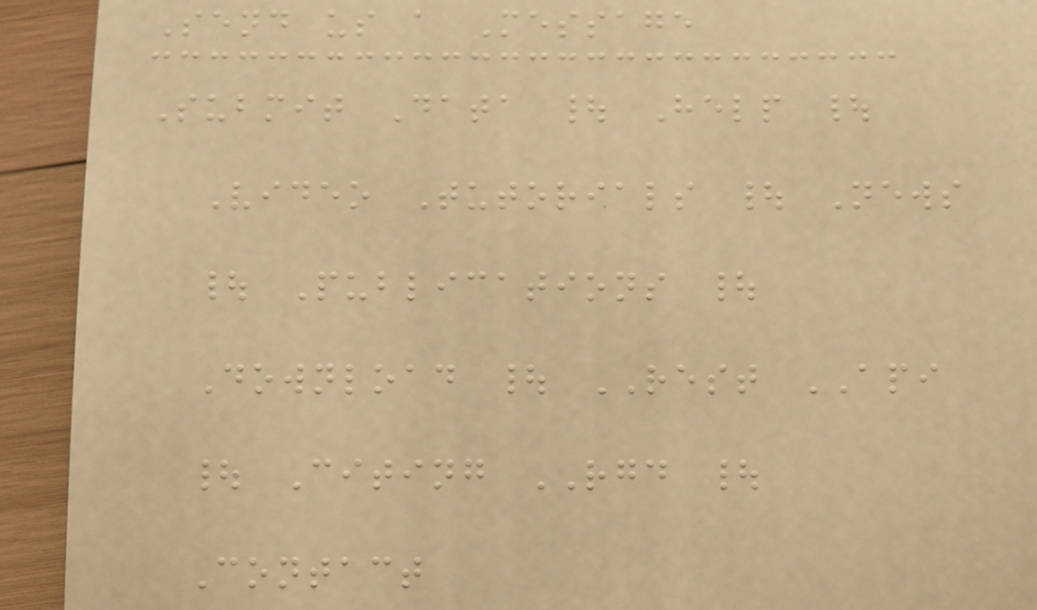Send us a Message
Submit Data | Help |
Video Tutorials | News
| Publications |
Download | REST API
| Citing RGD |
Contact
